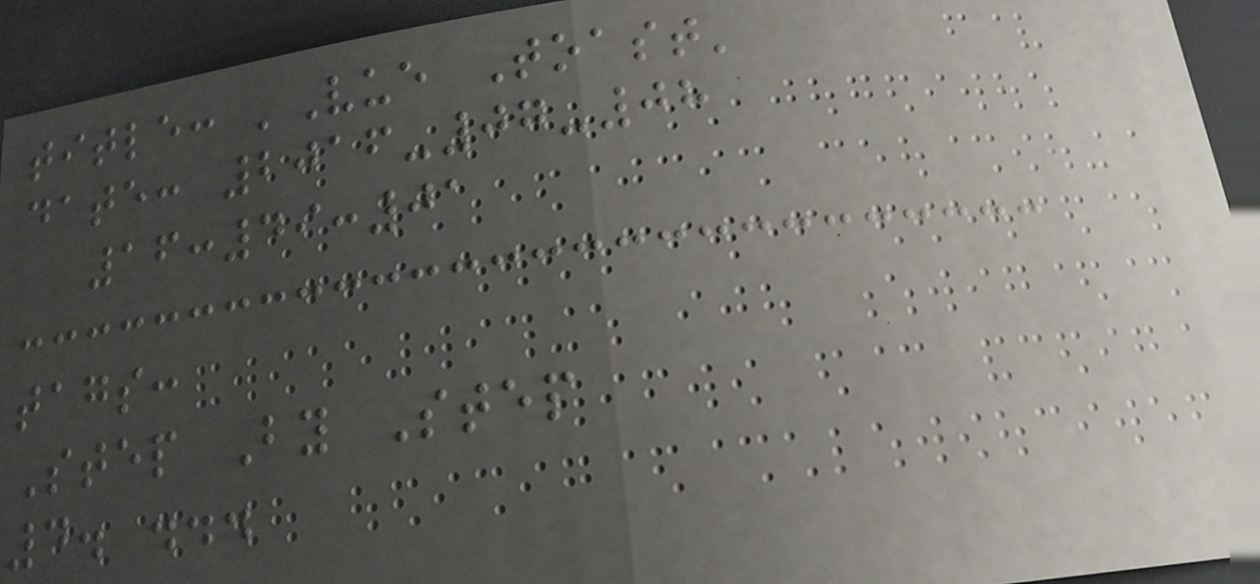title: 'Vue Toast'
date: 2016-07-08
16:49:01
tags:
Step By Step
4. ...
